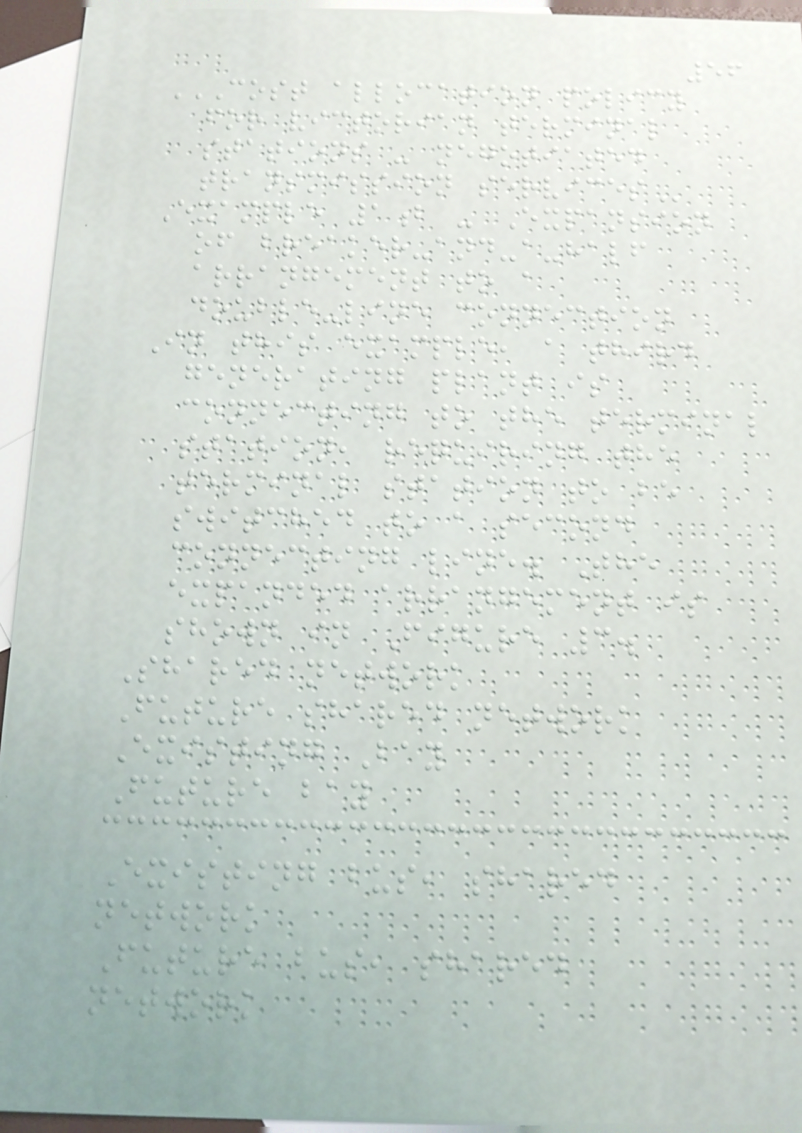56
COST ALLOCATION POLICY
FOR VICTORIAN TERMINAL
STATIONS - NEGOTIATED
TRANSMISSION SERVICES
Example 1b - Expansion
of breaker-and-a-half
arrangement to a
double-line connection
In this example, a third
generating plant is
connecting to the terminal
station, requiring the
terminal station to be
switched to a second
connecting line. The
expanded arrangement is
shown in Figure 3.
Shared network
Future shared network
Existing Bay
Future bay
Existing bus, shared
network
Future bus, shared
network
